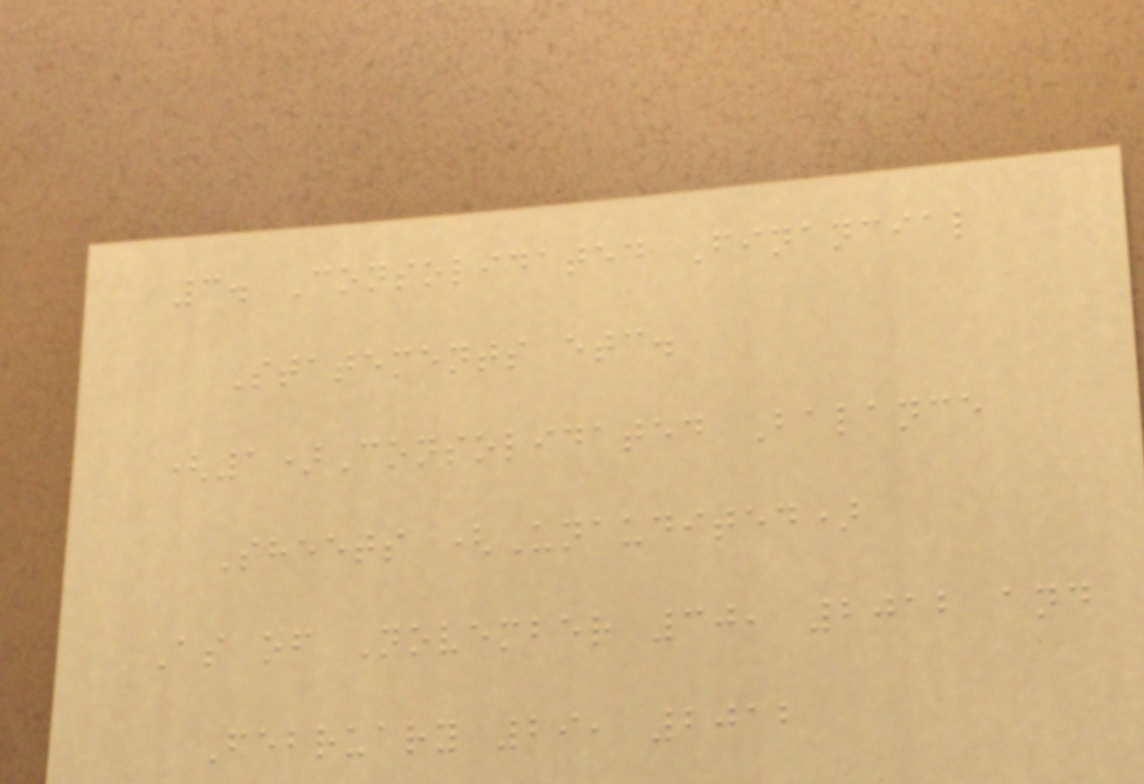3. Consolidated Financial
Statements etc.
(1)Consolidated Balance
Sheets (Unaudited)
As of November 30, 2012 and
February 29, 2012
